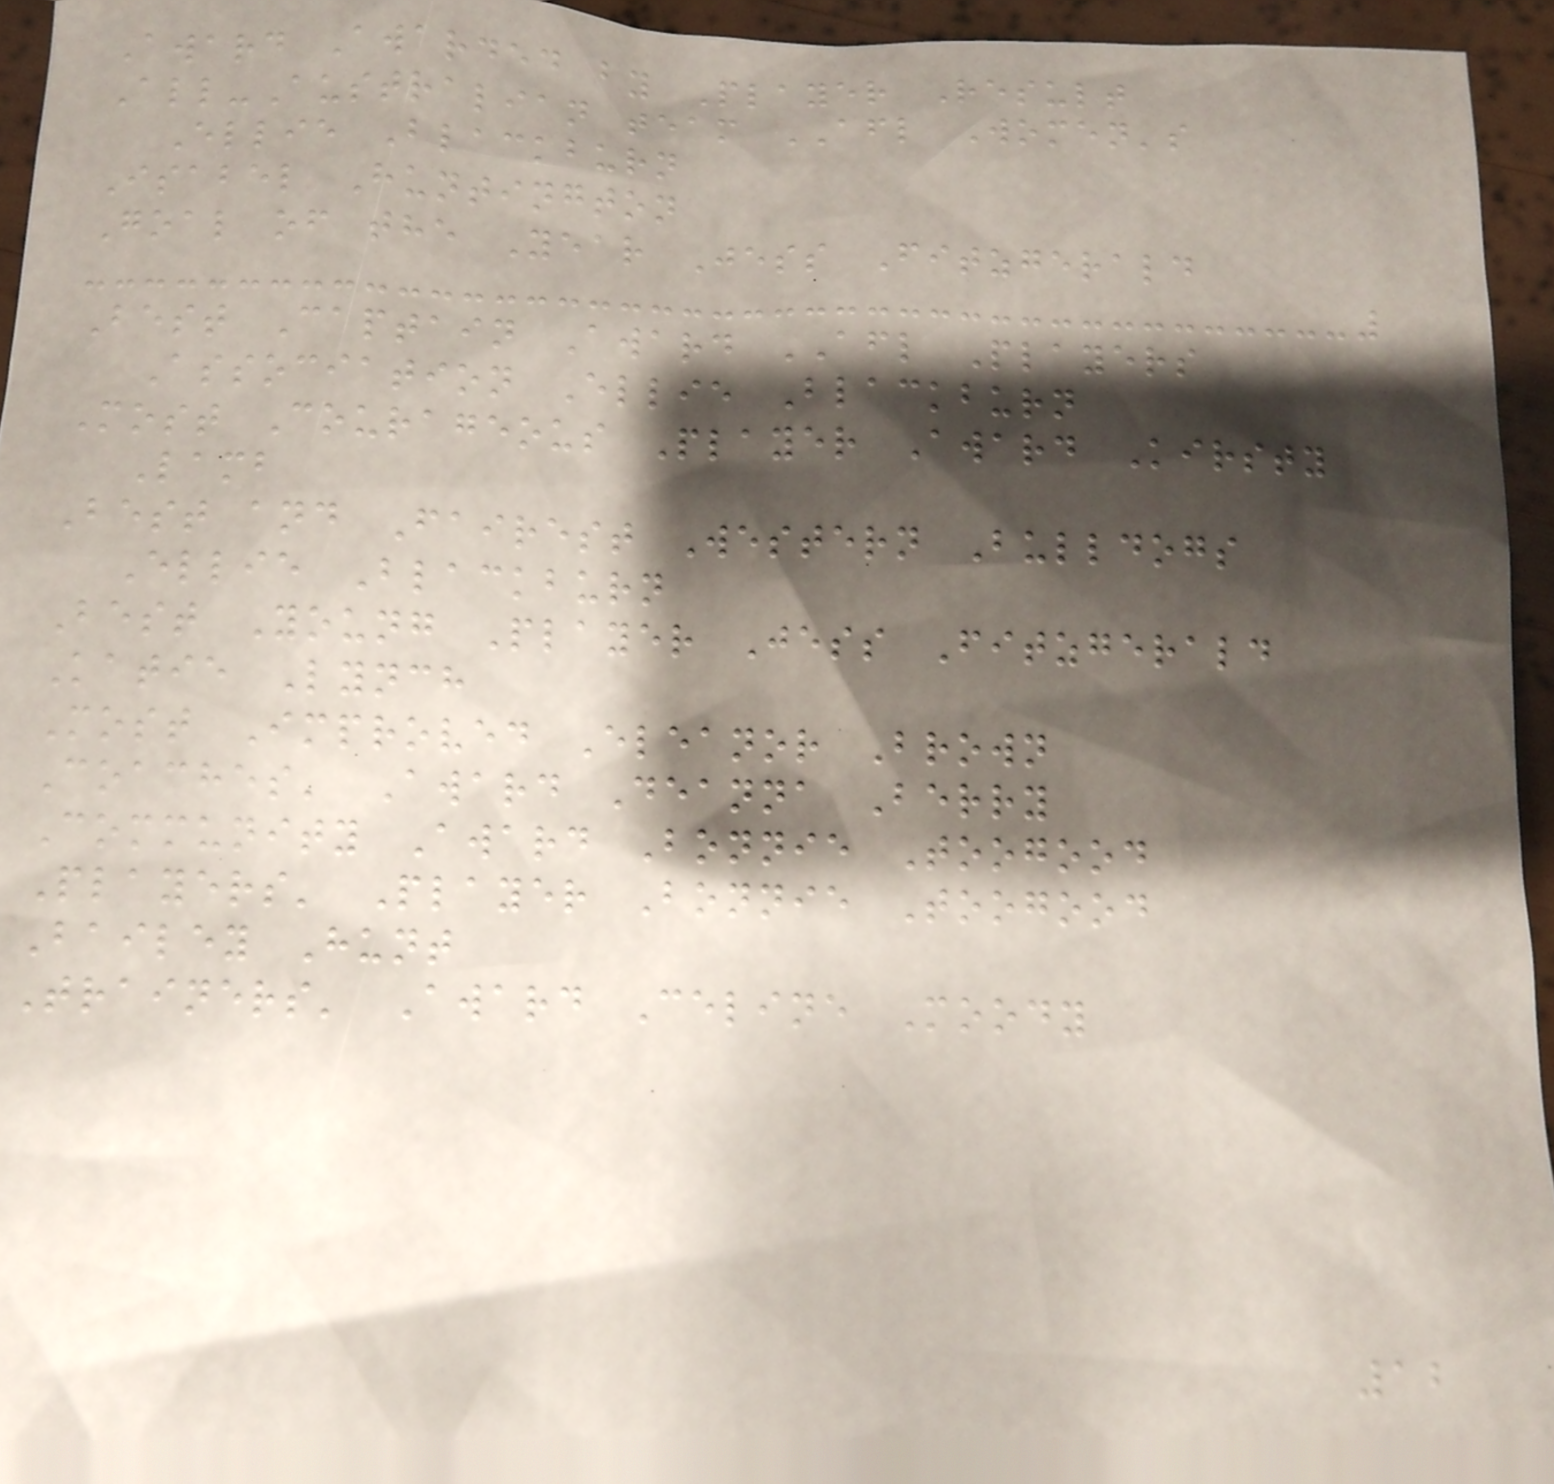Award Awarded by Player Result
All-Australian team AFL Women's
Ellie Blackburn
Isabel Huntington
Goal of the Year Jess Fitzgerald
Best Captain Award AFL Players
Association Ellie Blackburn
Most Courageous Player Award Kirsty
Lamb
Best and Fairest Western Bulldogs
Ellie Blackburn
Best Young Player Jess Fitzgerald
Katie Lynch
Most Improved Eleanor Brown
Coaches' Award Deanna Berry
Community Award Bonnie Toogood
Players' Player Bonnie Toogood
Bailey Hunt
Trainers' Award Celine Moody
12
